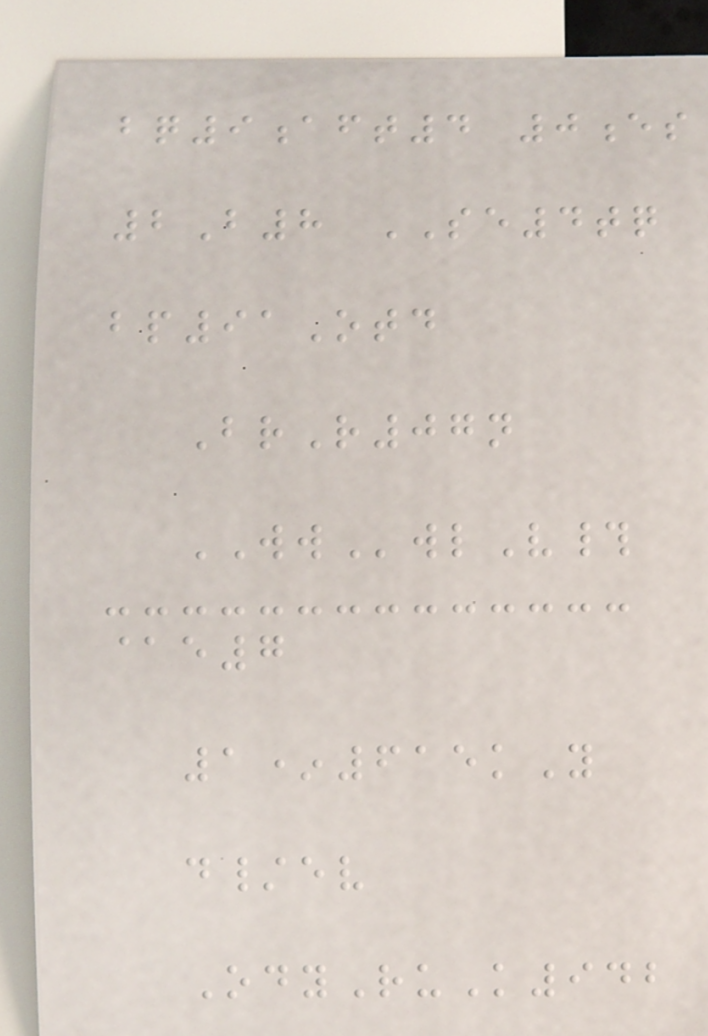bq9aft4 0es
2B8 SE4tq
bp91Otd
BrR07n
WWwlV#
@e7
1*615kY
d/ev
OdyRuK942
